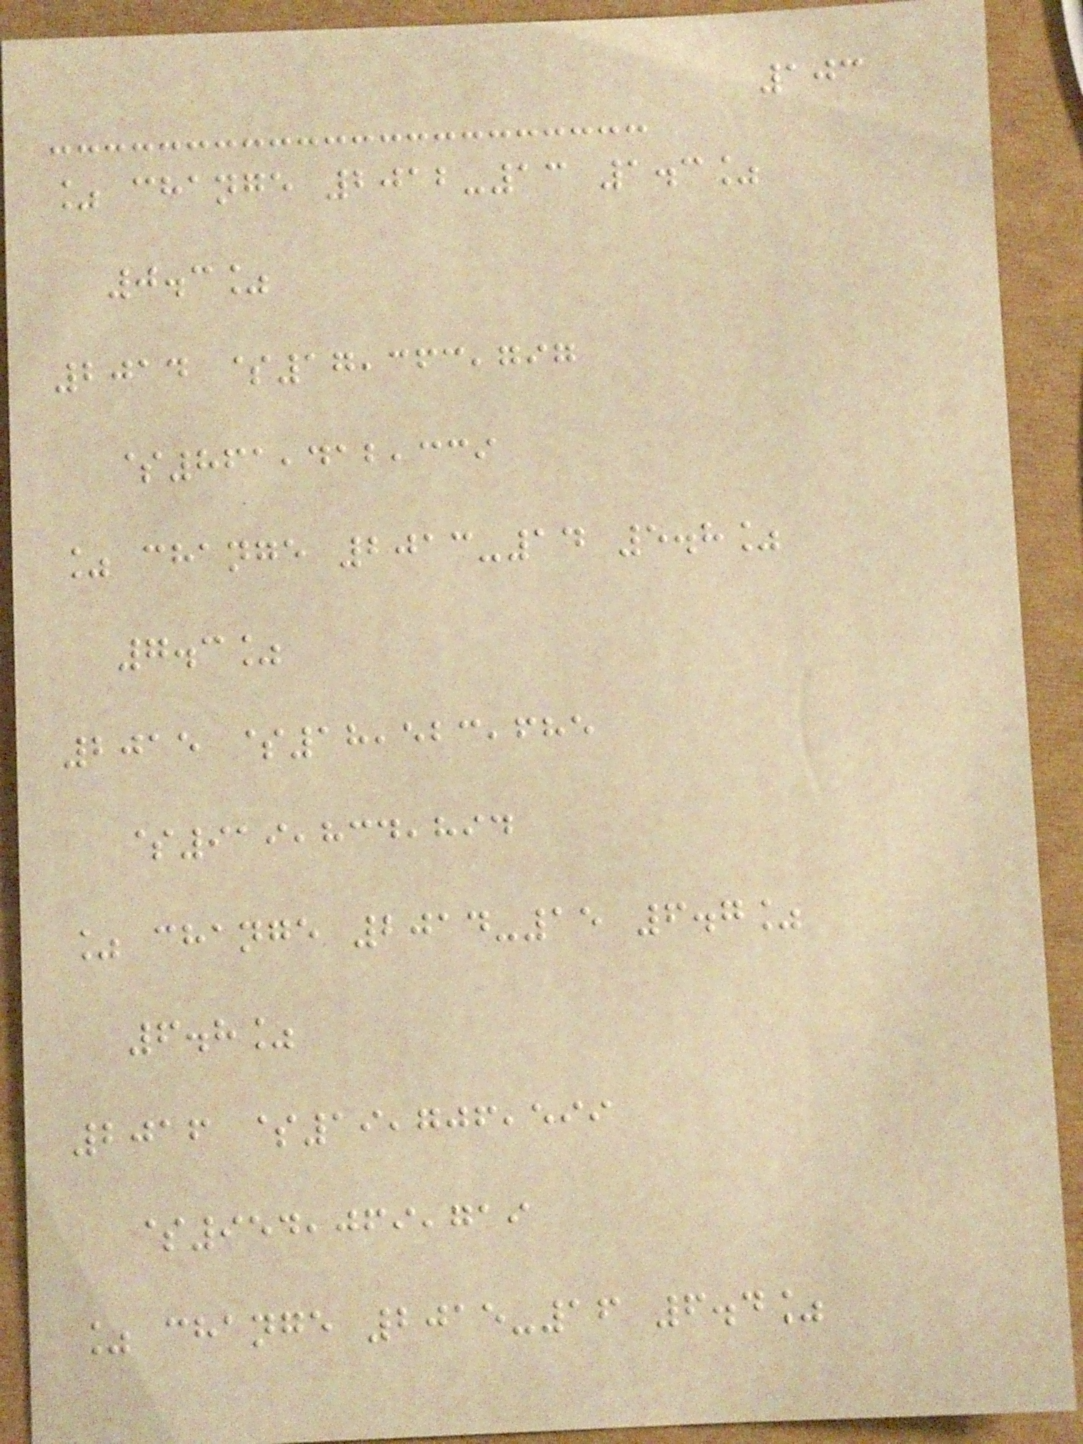103
% change 2012-13 1.3%
0.3%
2014 $17,363,797
$861,412,339
% change 2013-14 5.8%
7.3%
2015 $18,523,685
$919,834,894
% change 2014-15 6.7%
6.8%
2016 $19,706,599
$954,069,719
% change 2015-16 6.4%
